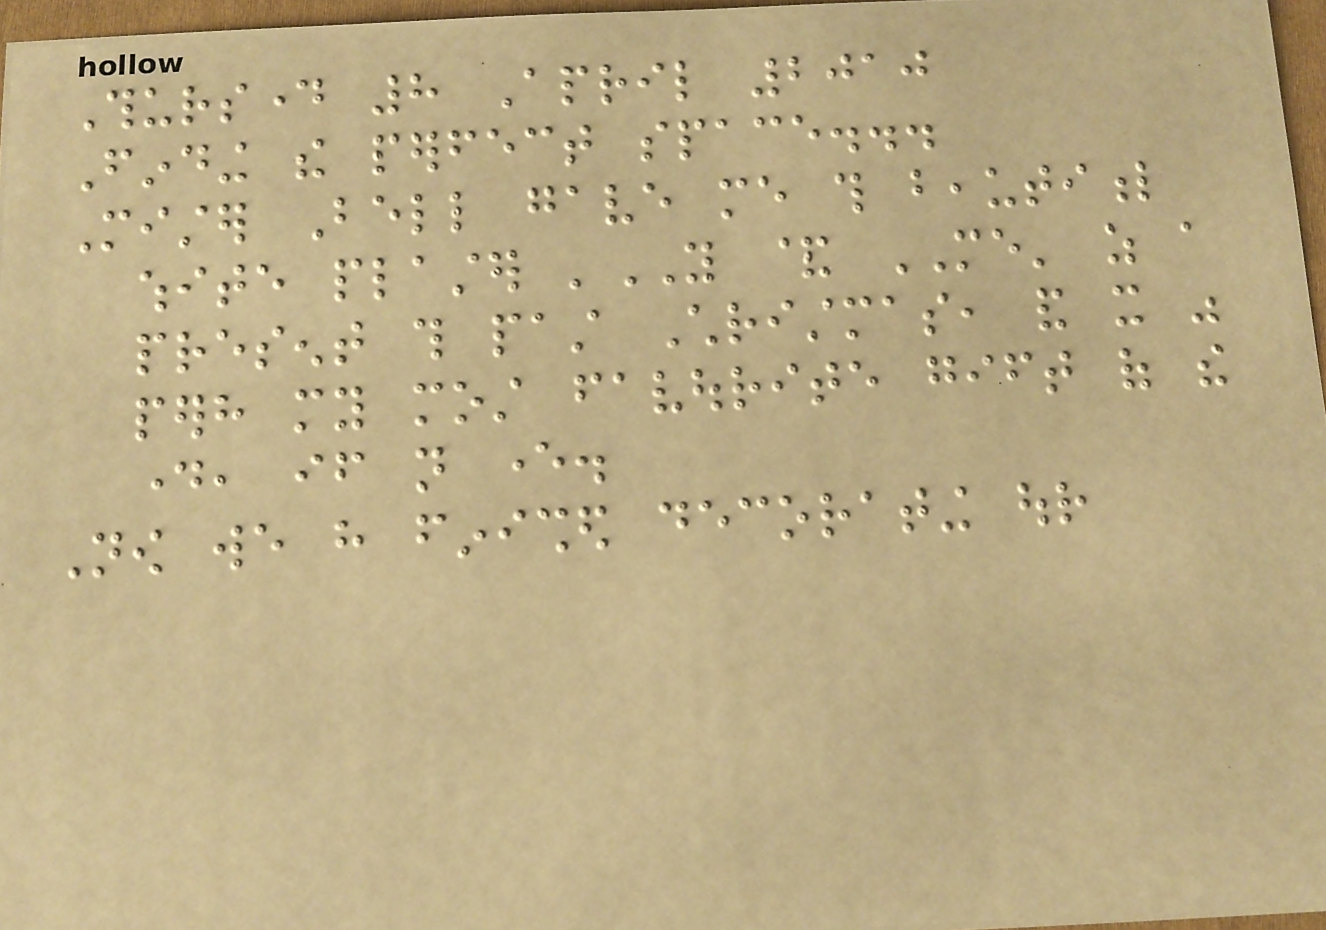Thursday 8 April 2010
Finding the perfect space...
Mister Bell gave me this beautiful
white plaster 'YOU & ME' as a
present this past Christmas, and it was
perhaps my most favourite gift of the
day, if not ever.
Now we have finished decorating our
